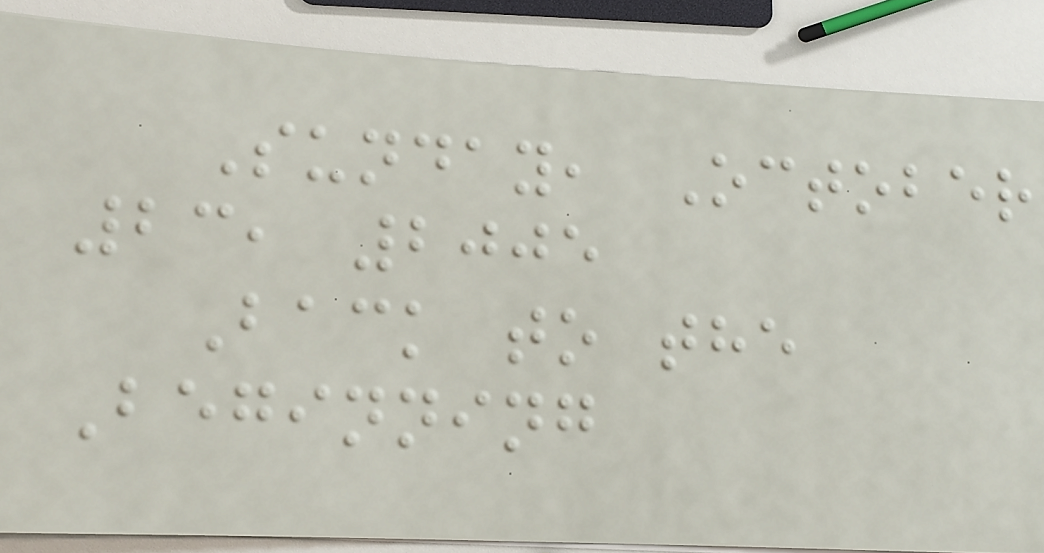Sunday, October
23, 2005
Back to the
Beginning
